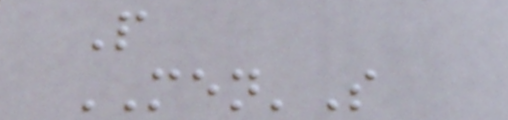P
MEN'S
